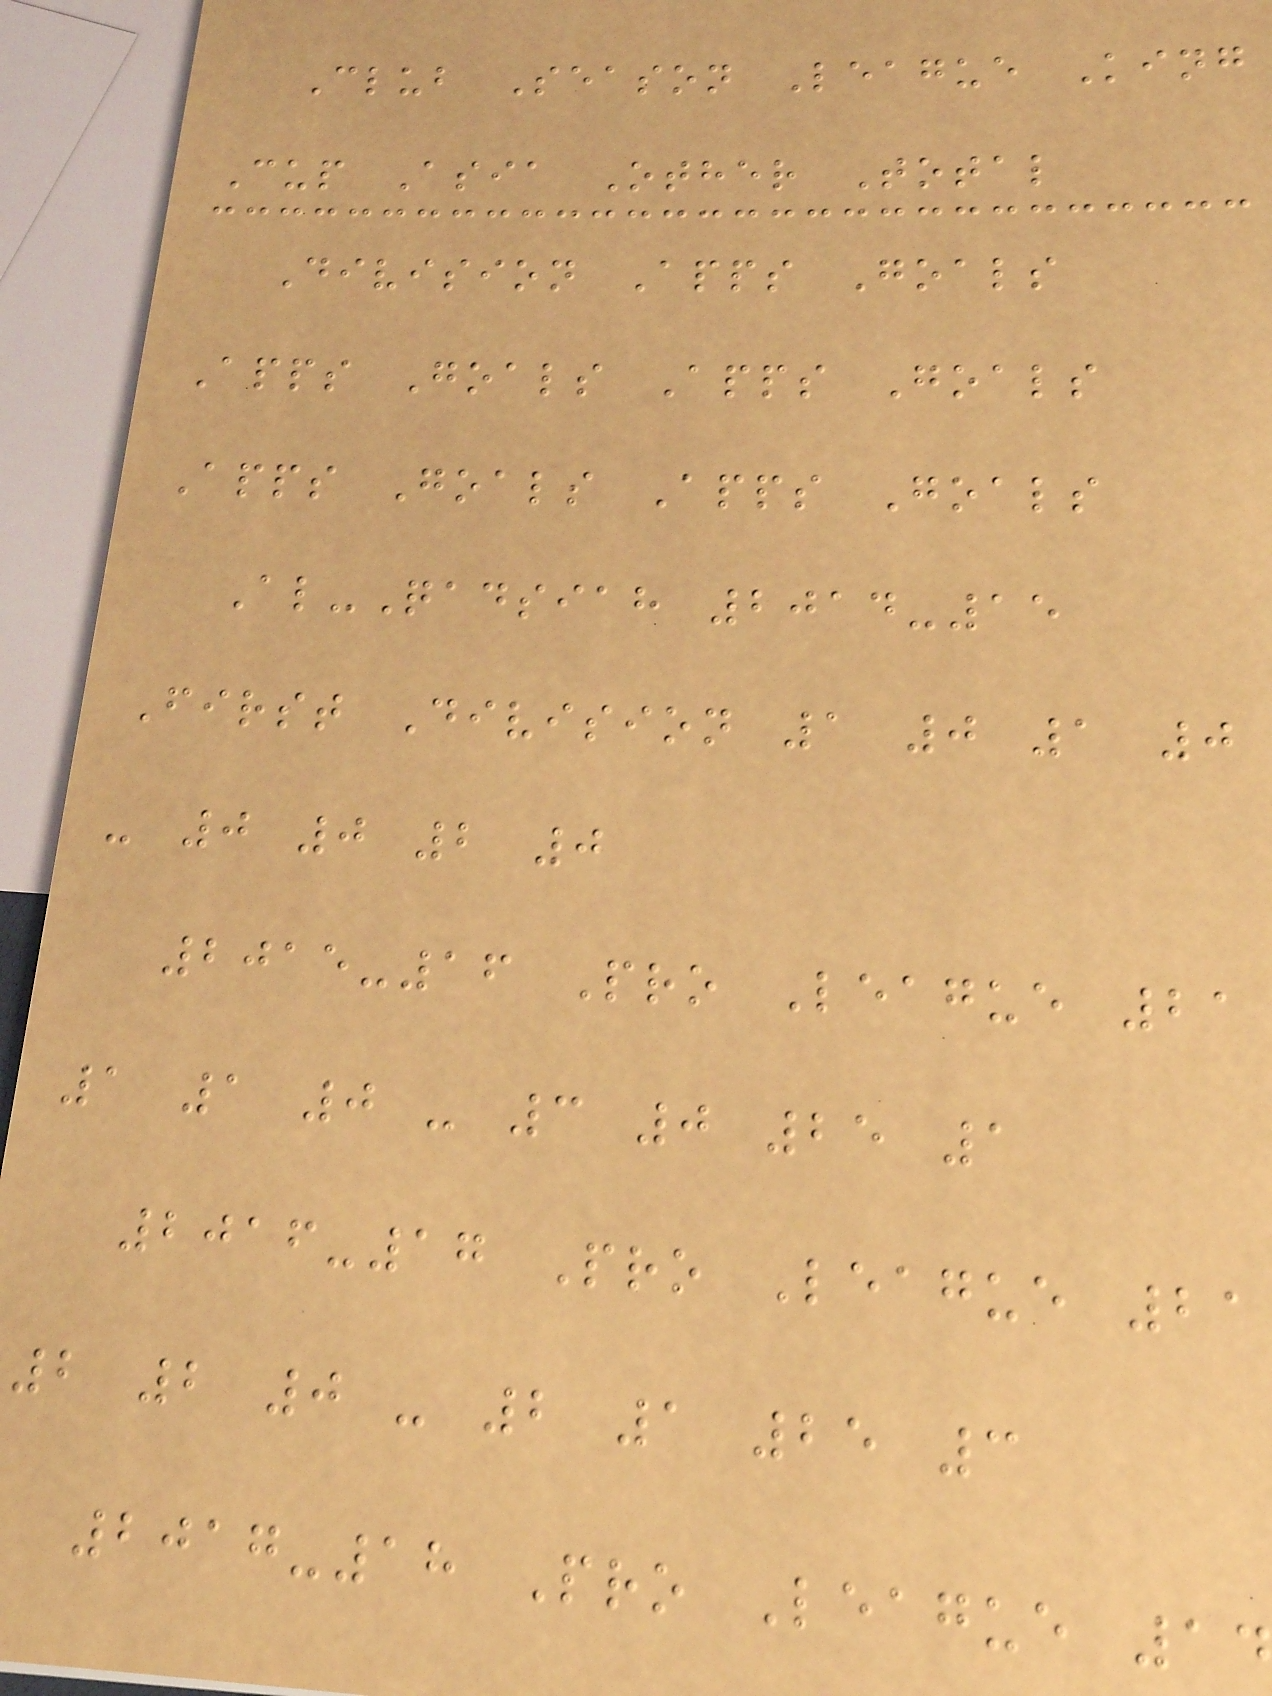Club Season League King
Cup Asia Other Total
Division Apps Goals
Apps Goals Apps Goals
Apps Goals Apps Goals
Al-Qadsiah 2014-15
First Division 1 0 1 0
- 0 0 2 0
2015-16 Pro League 21
1 1 0 - 3 0 25 1
2016-17 Pro League 21
2 2 0 - 2 1 25 3
2017-18 Pro League 14
